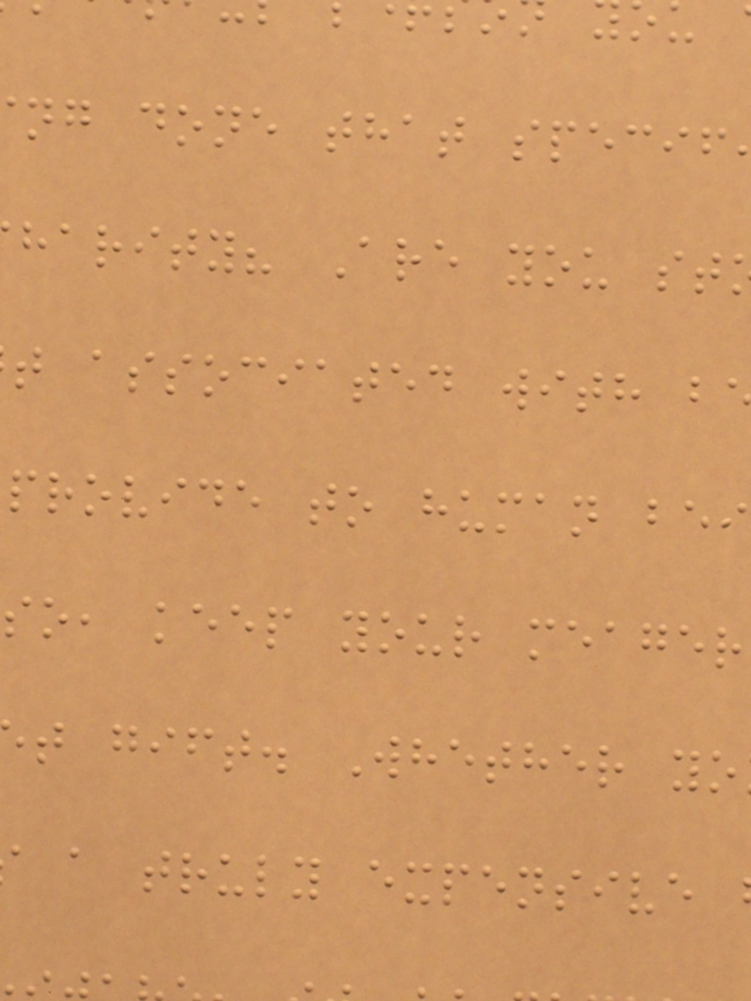ng done that specif
harity? Are you st
t associated with b
provide to human bei
so, keep your meager
t gift. Whether yo
a truly expensive
